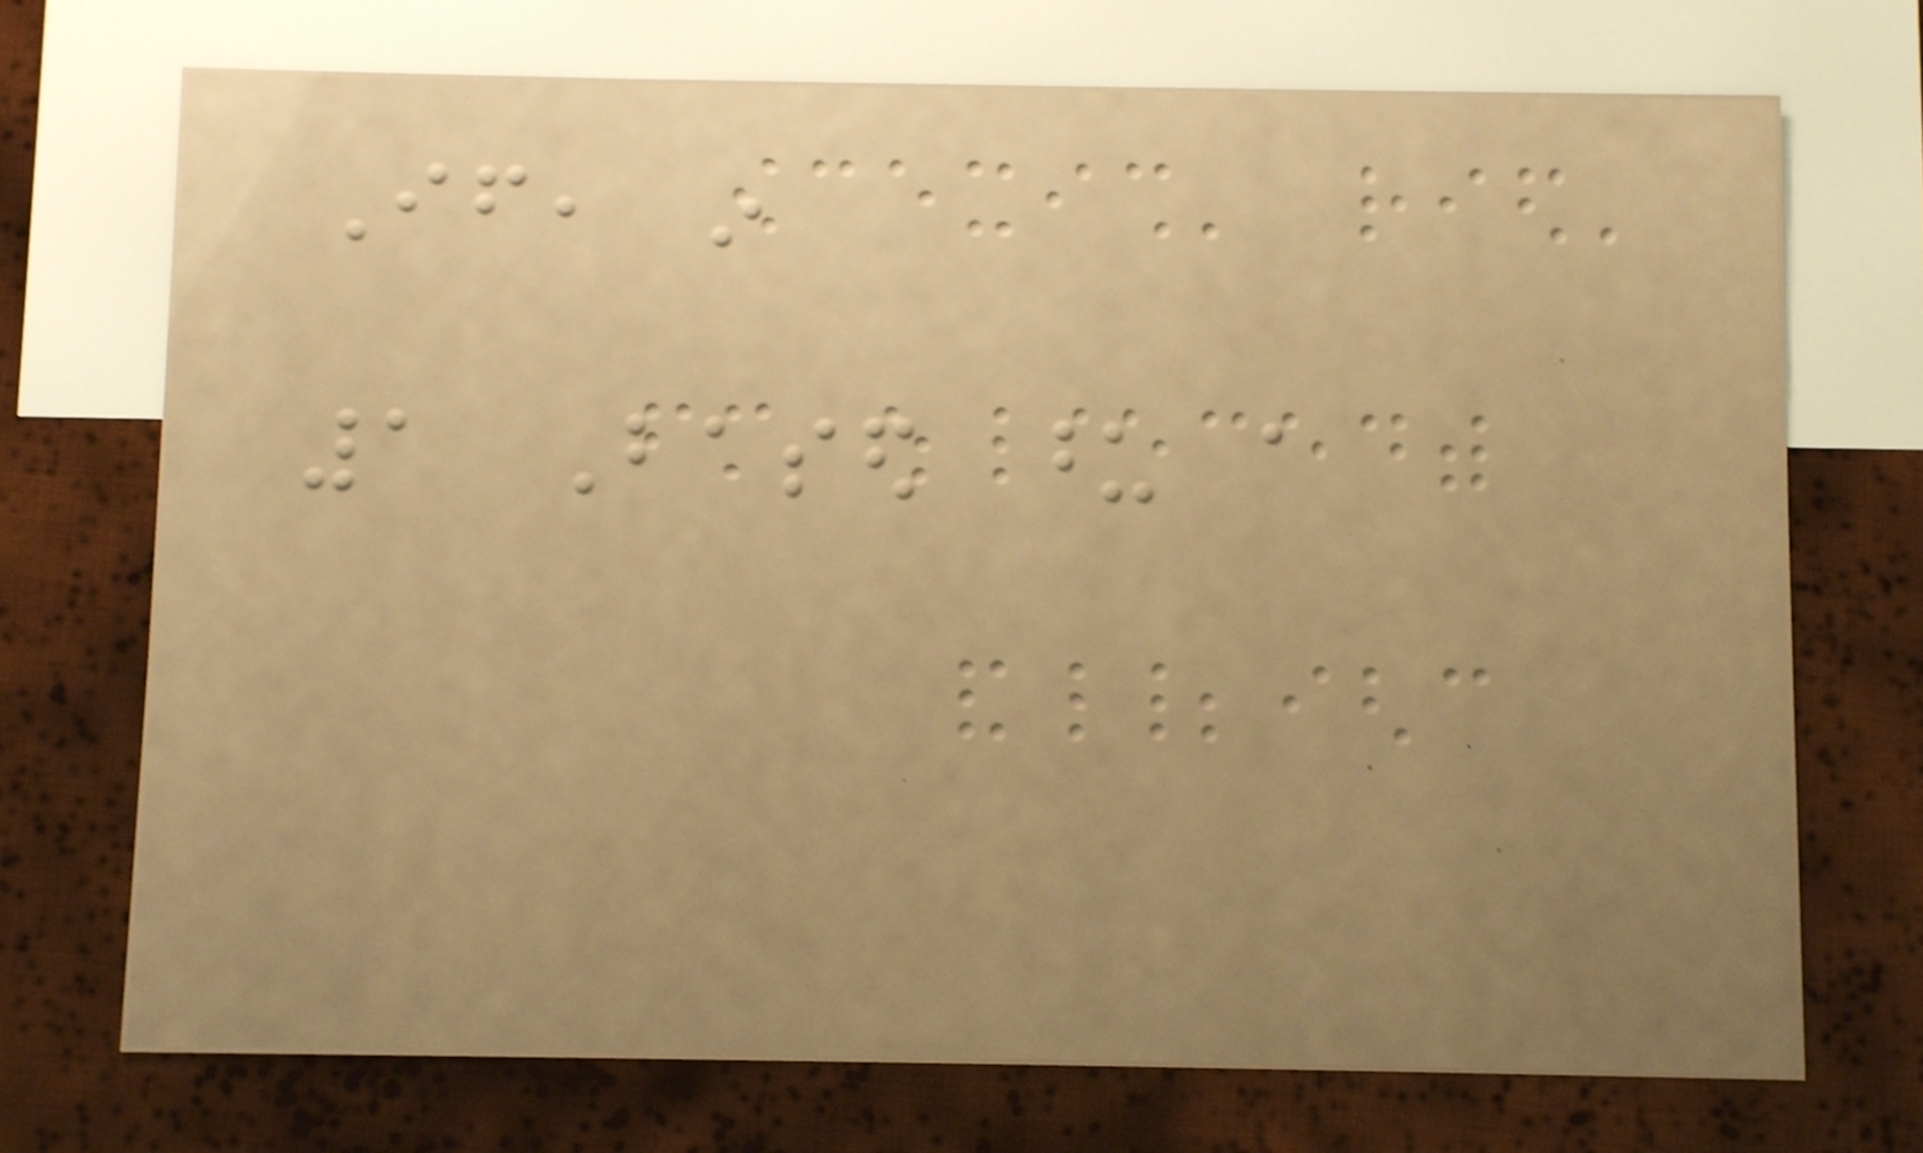If, in
1 Based upon a
